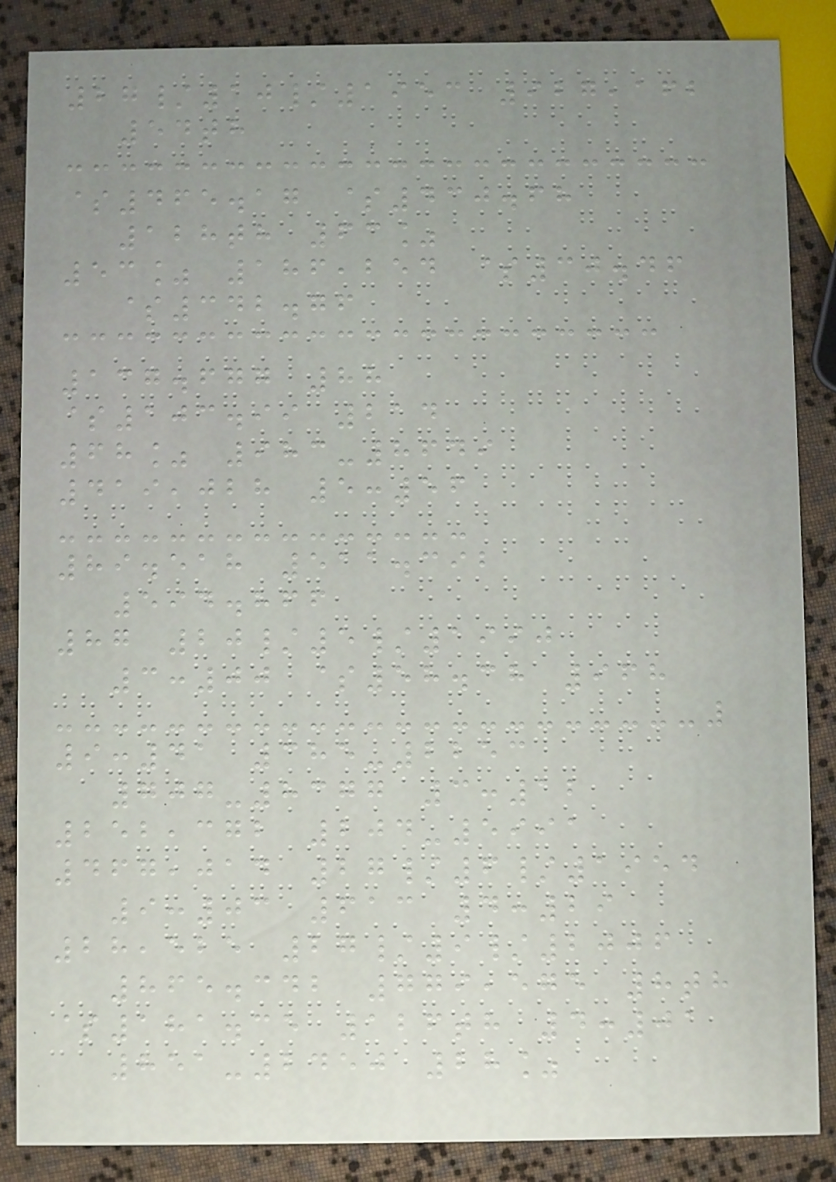27/10/1953 927,162
54th
$465.17 $430.68
128th 63%
53% 186,254 $30.46
$342.76
137.677 88
$103.99 214
68% 983-8649
419,028 5:56
89.518 511.392
594.866
87 20/5/1990
3:00 $58.38 968
9:41 385-2253
707-8377 3:12
252,372 204-5991
467,014 27/6/1954
9:03 613 4:29
28,525 27/9/2006
865.342 779,575 8th
$181.35 126th 4:01
851-2450 28%
